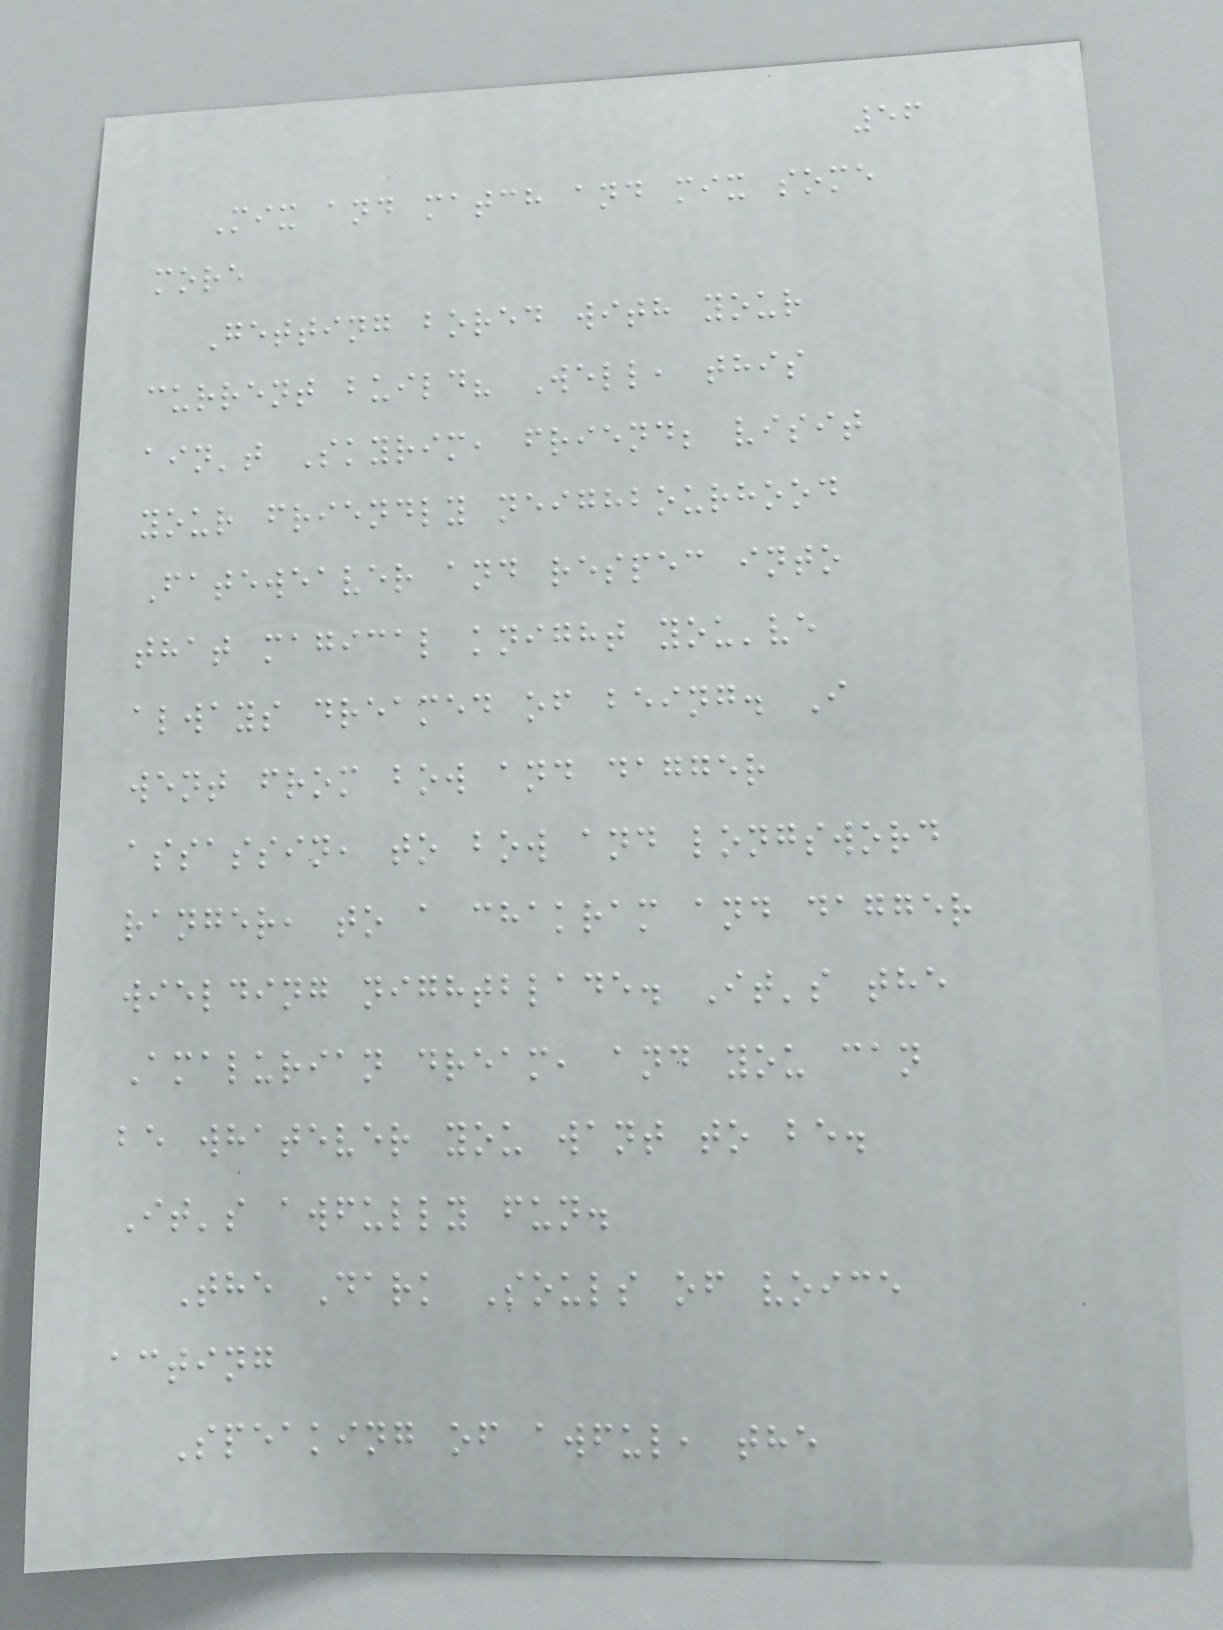56
Mix and match and mix some
more
Getting bored with your
current build? Well, this
ain't Skyrim, friend; visit
your friendly neighbourhood
Fateweaver and respec into
that magical knight you've
always dreamed of being. I
went from bow and dagger
assassin, to bow and longsword
ranger, to a chakram and dagger
wielding nightblade. It's the
Amalurian dream, and you can
be whatever you want to be.
It's awfully fun.
The Dark Souls of voice
acting
Speaking of awful, the
